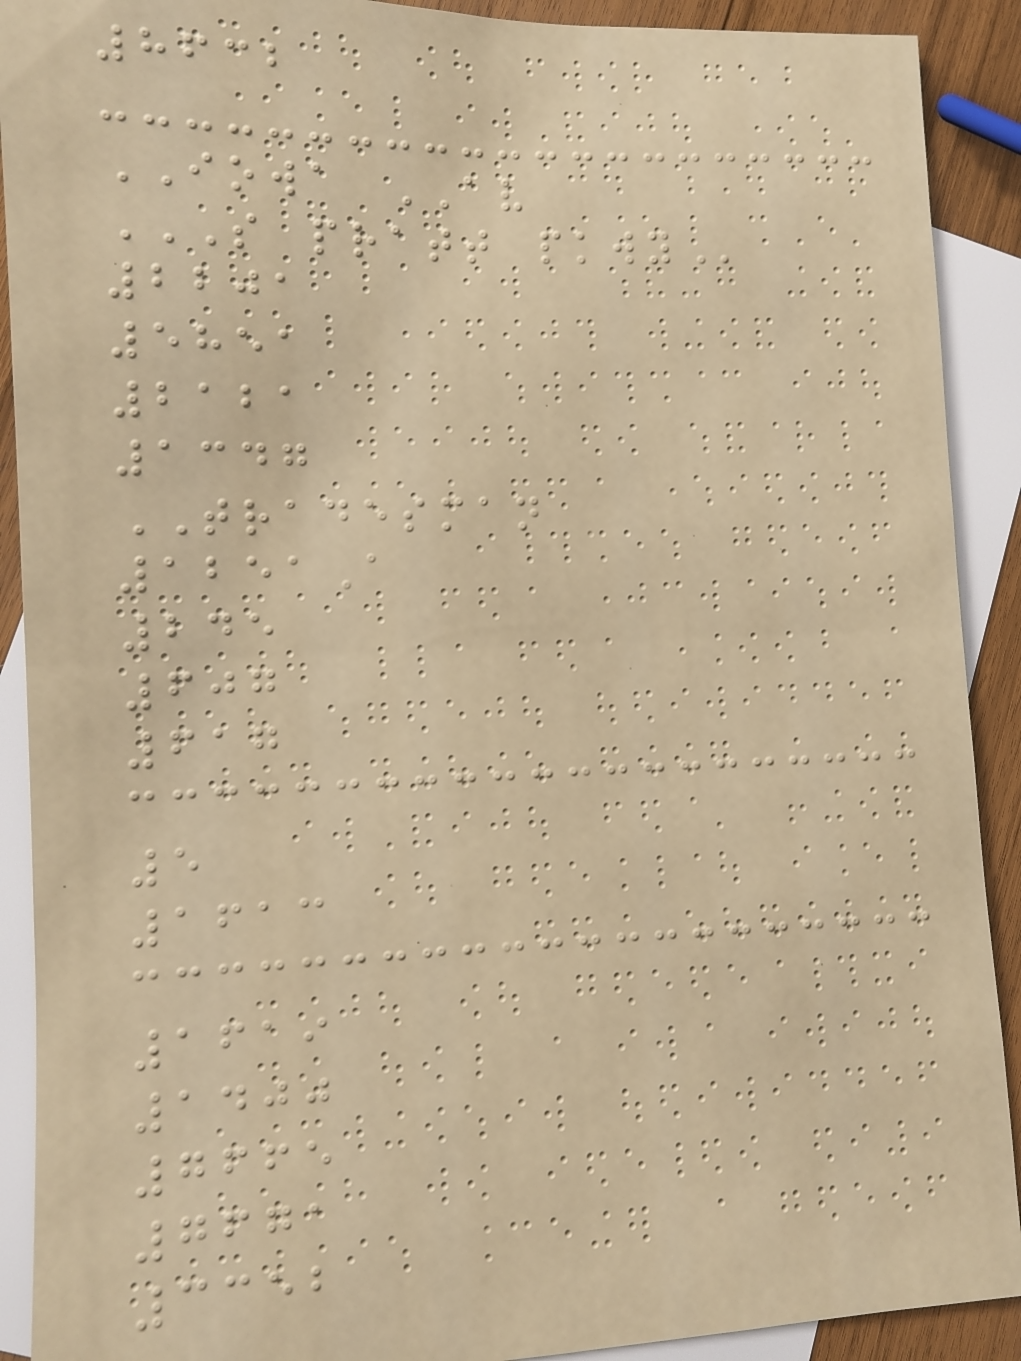8632
IOWA AV
S PRATT PKWY
2201
5851
2121
1347
TRADESMAN
1251A
245
607
617
5
1613
1619
1400
7665
7671
3352
